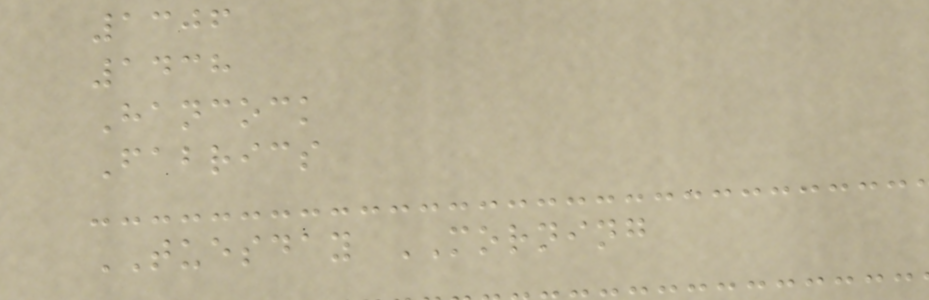1306
1438
Hancock
Fabrics
TUESDAY MORNING
